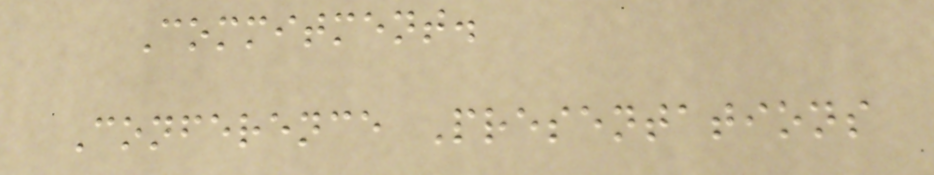Commitment.
Conference Presentations
